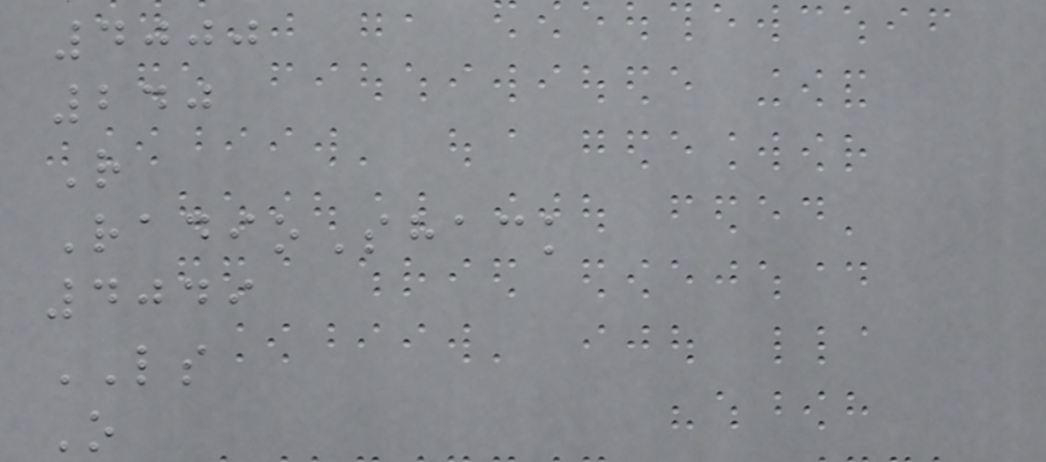4000
240
R
RadioShack
4049
LS
O
